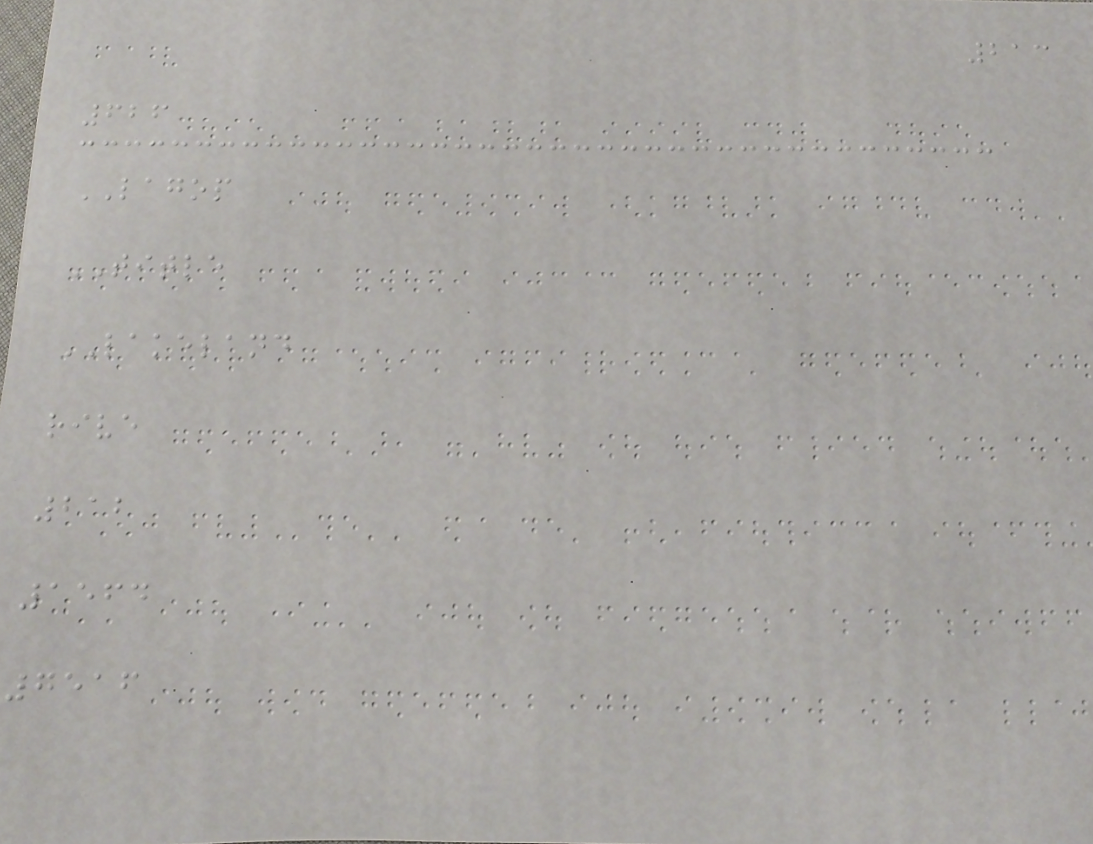213
626
LAGOP
TITLE
LAKELAND
rive
212
1564
7516
